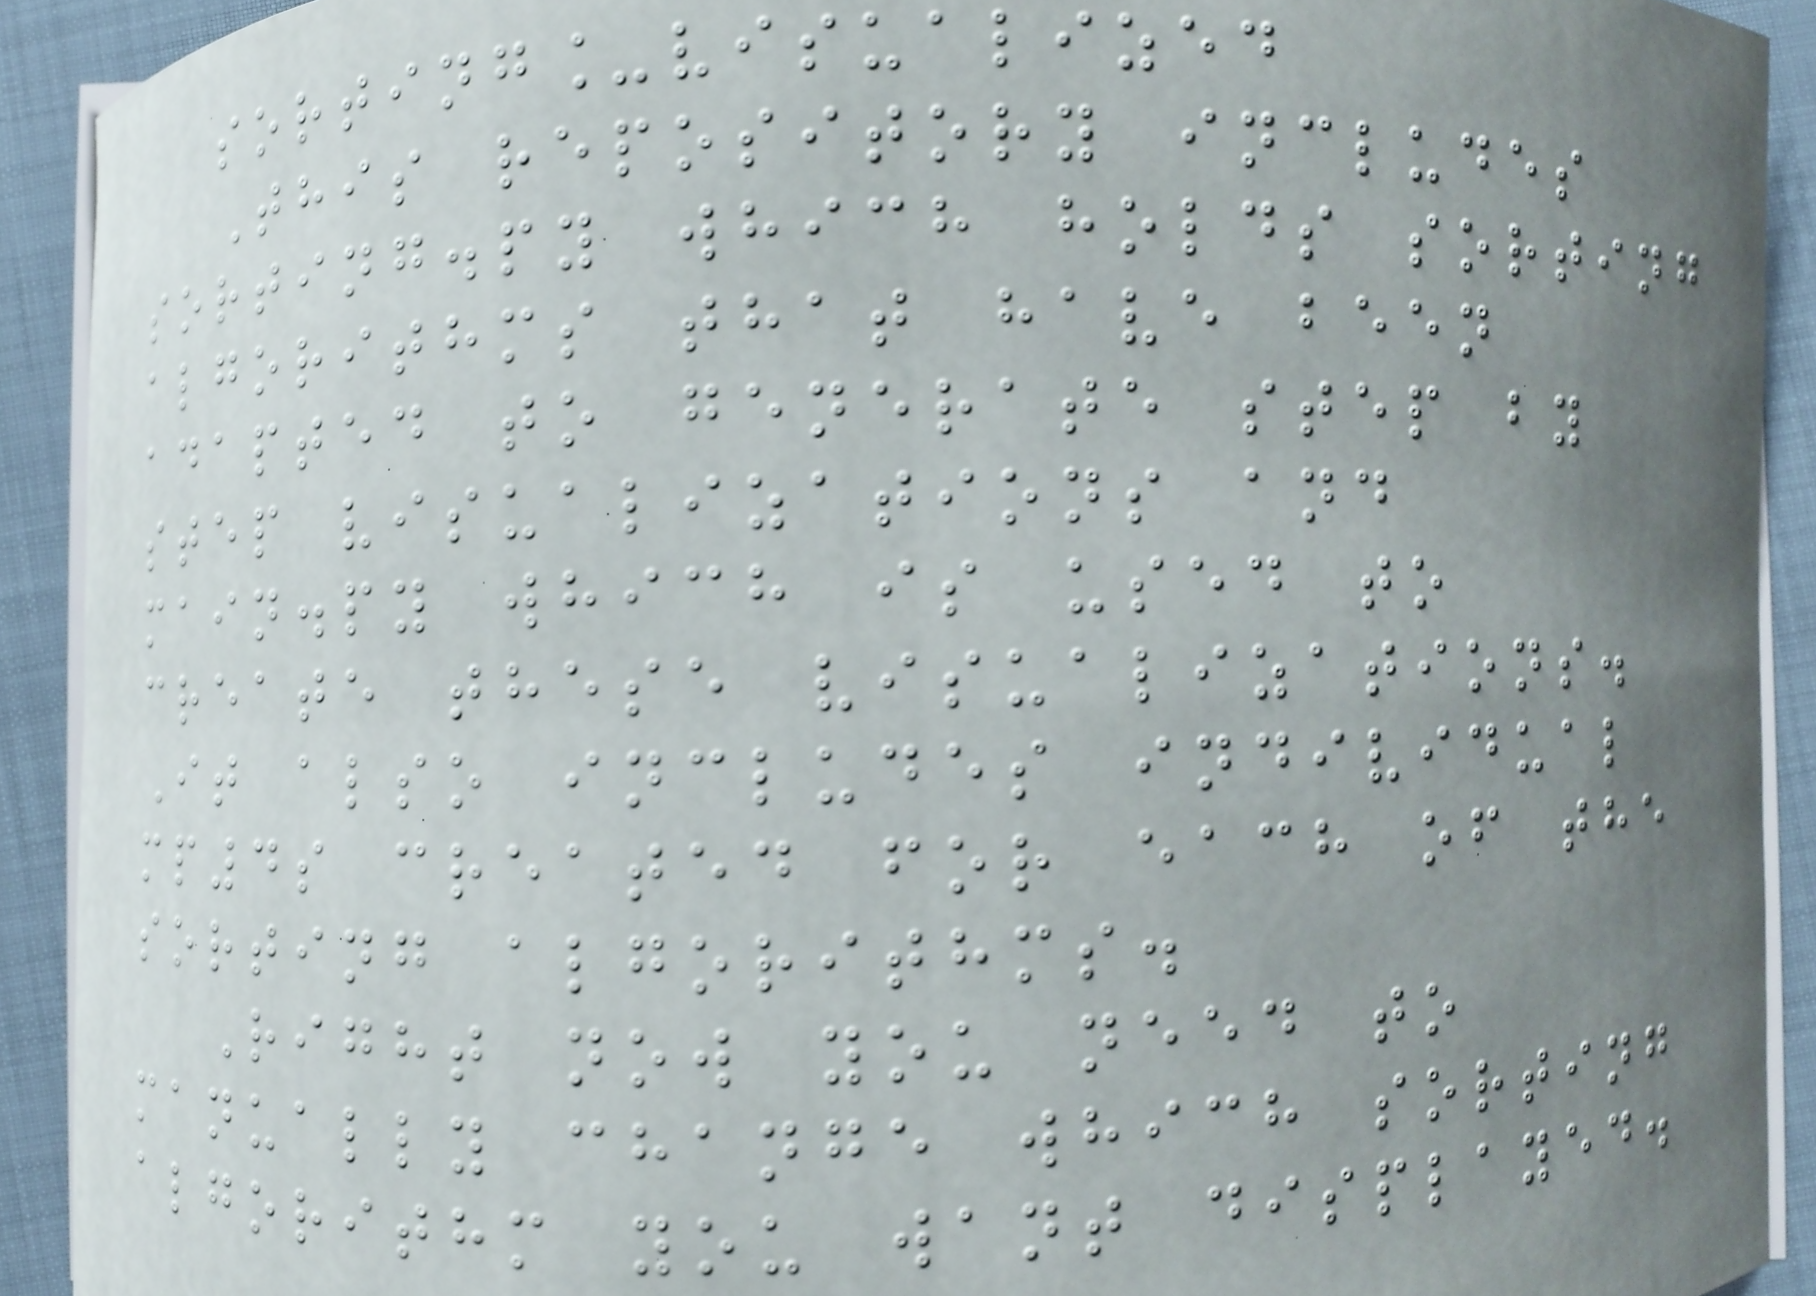sorting_visualized
This repository includes
sorting.py which holds sorting
algorithms that have been
adapted to generate step by
step visualizations and
main.py which is used to
create these visualizations.
It also includes individual
mp4s created for each of the
sorting algorithms.
Right now you need to
manually change which sorting
algorithm you want displayed.
